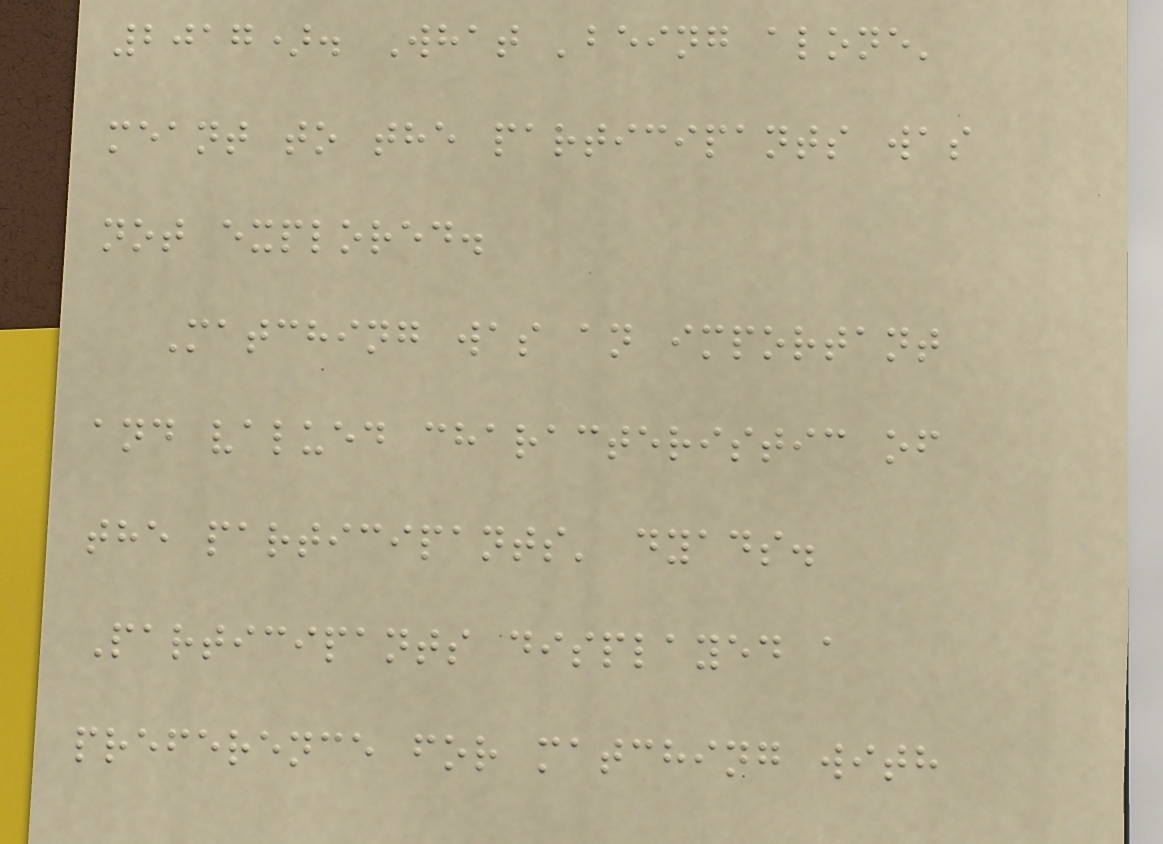2017). What 'being alone'
meant to the participants was
not explored.
Matching was an important
and valued characteristic of
the participants' dyads.
Participants displayed a
preference for matching with
